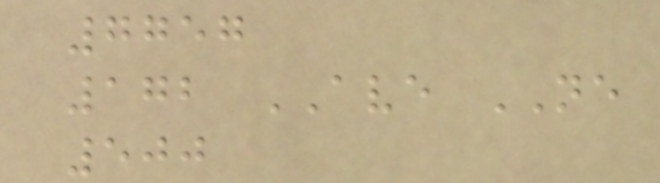7757
172 AVE NE
500
